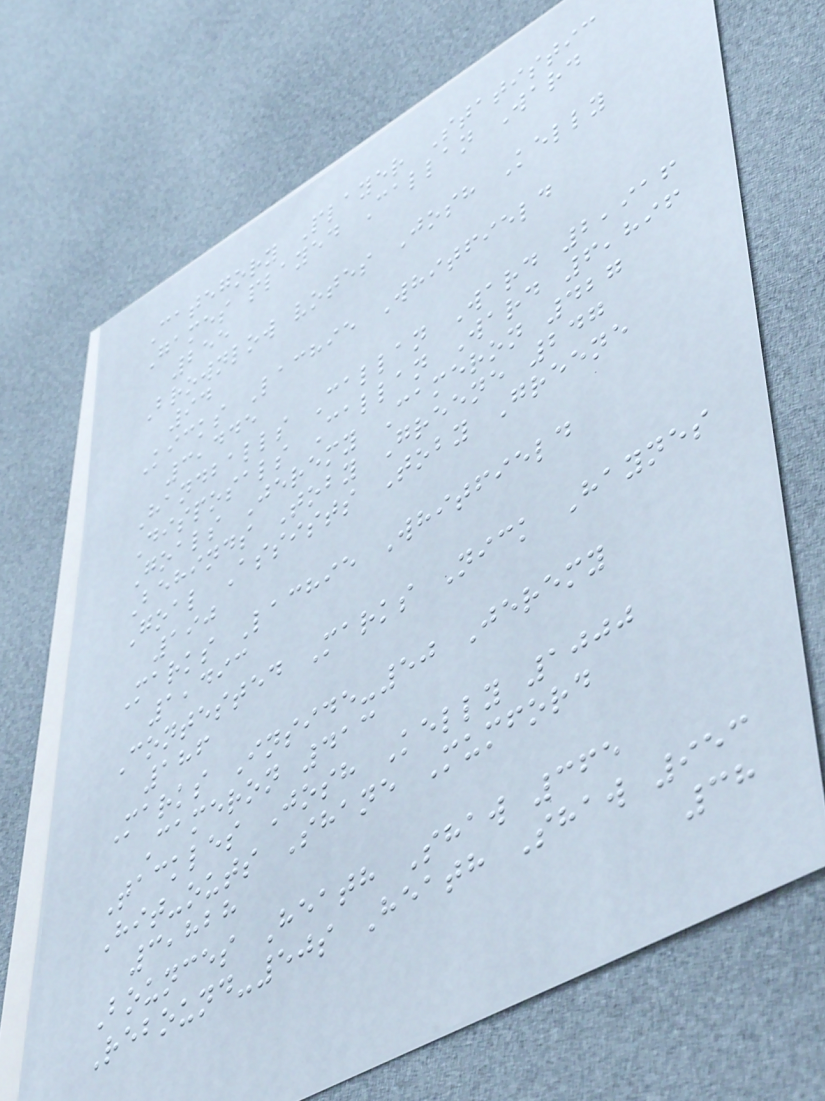Category Player Statistic
Games played Callan Ward
255
Brownlow votes Josh Kelly
94
Kicks Lachie Whitfield
3,445
Handballs Callan Ward 2,916
Disposals Callan Ward 6,896
Goals Jeremy Cameron 427
Behinds Toby Greene 247
Goal Assists Toby Greene
190
Marks Lachie Whitfield
1,493
Contested Marks Nick Haynes
186
Marks Inside-50 Jeremy
Cameron 413
Tackles Josh Kelly 1000
Hit-outs Shane Mumford
3,828
Bounces Heath Shaw 365
Rebound-50s Heath Shaw 953
38
